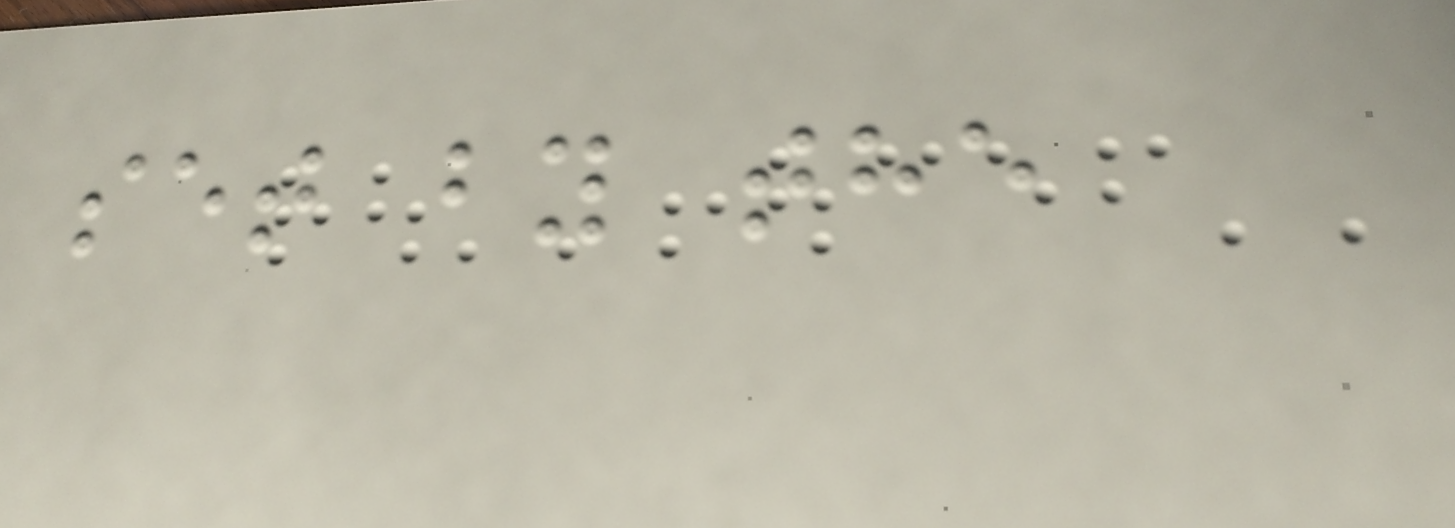set by the
